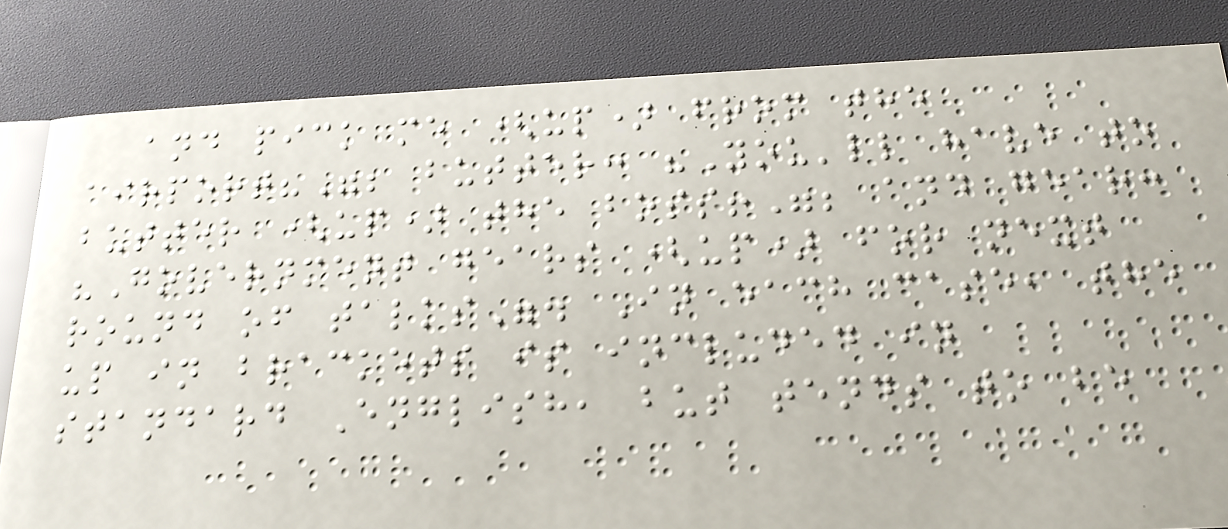and pick me (up) from the
airport?"; butter: "You'll have to
butter (up) the boss!"; and gear:
"Government gears (up) for next
round of talks". In each case, the
up in brackets is included in
standard English, but tends to be
